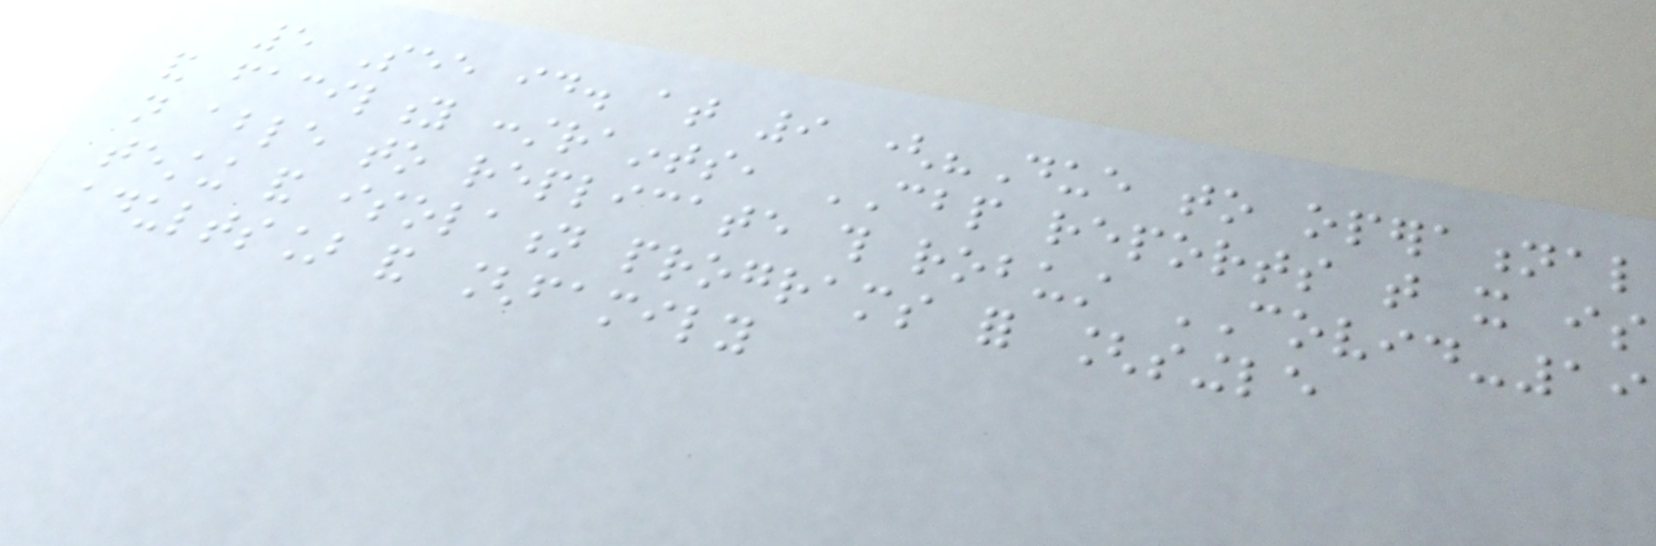5 See id. at 9 ("Due to operational
and facility constraints, CBP reports that it is
not able to replicate this robust COVID-19
testing and isolation programs for [single
adults] and [family
